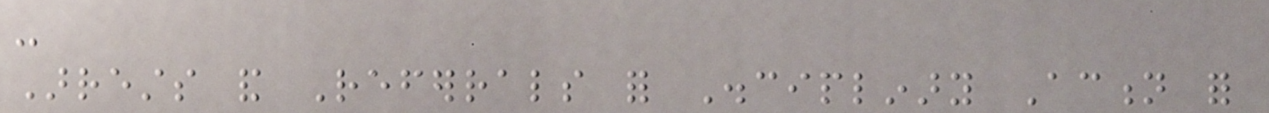-
Arrests and Referrals for Disciplinary Action for
